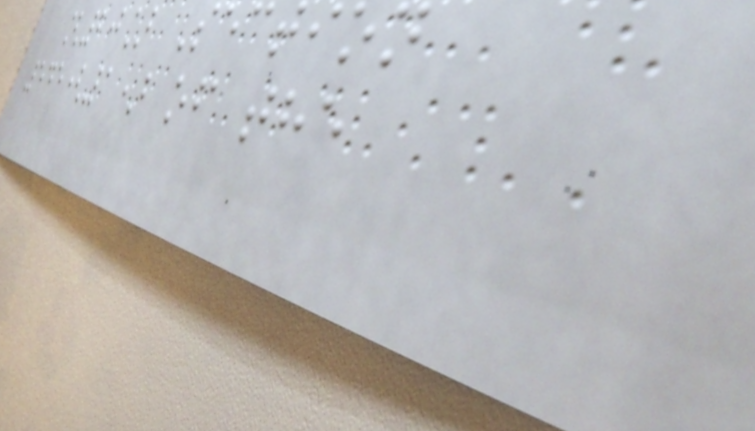[20] Section
545(1) of the
